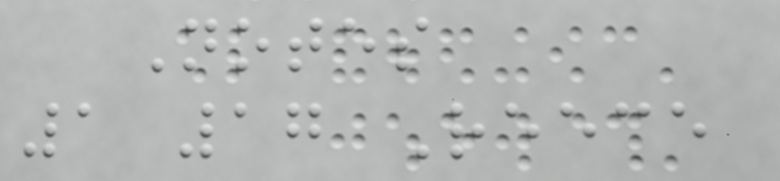Notes
1 17 Reece
